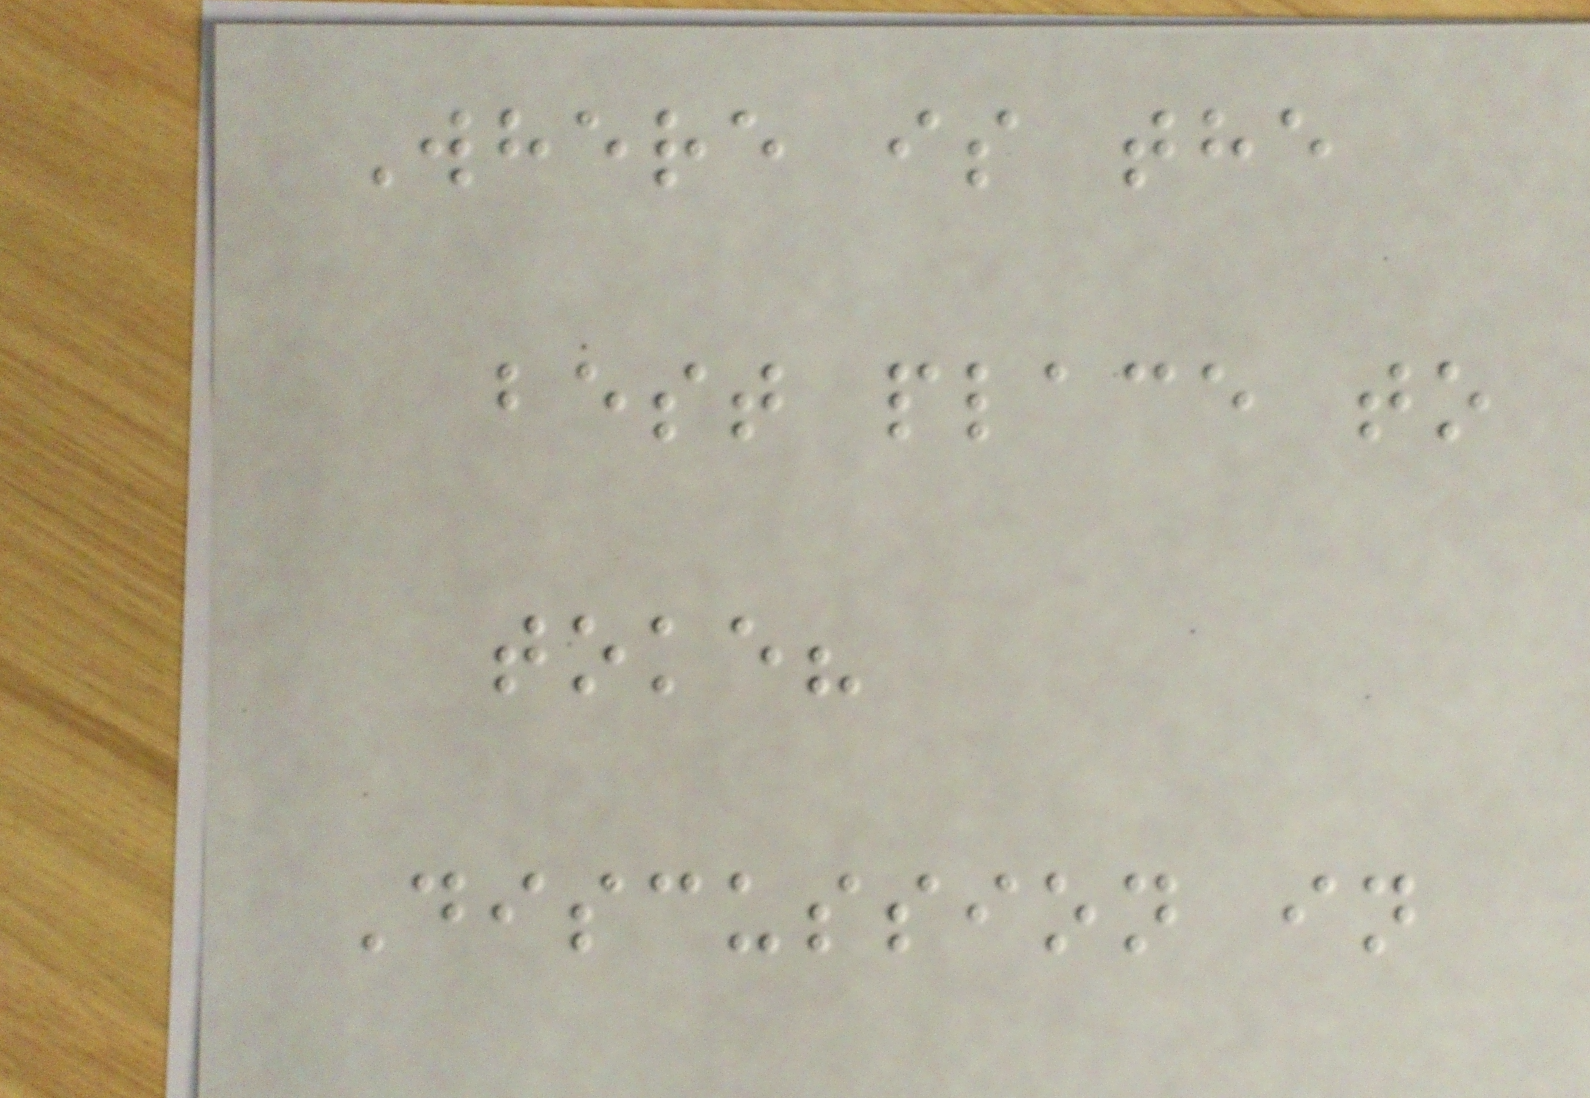Where is the
best place to
toke?
Discussion in
